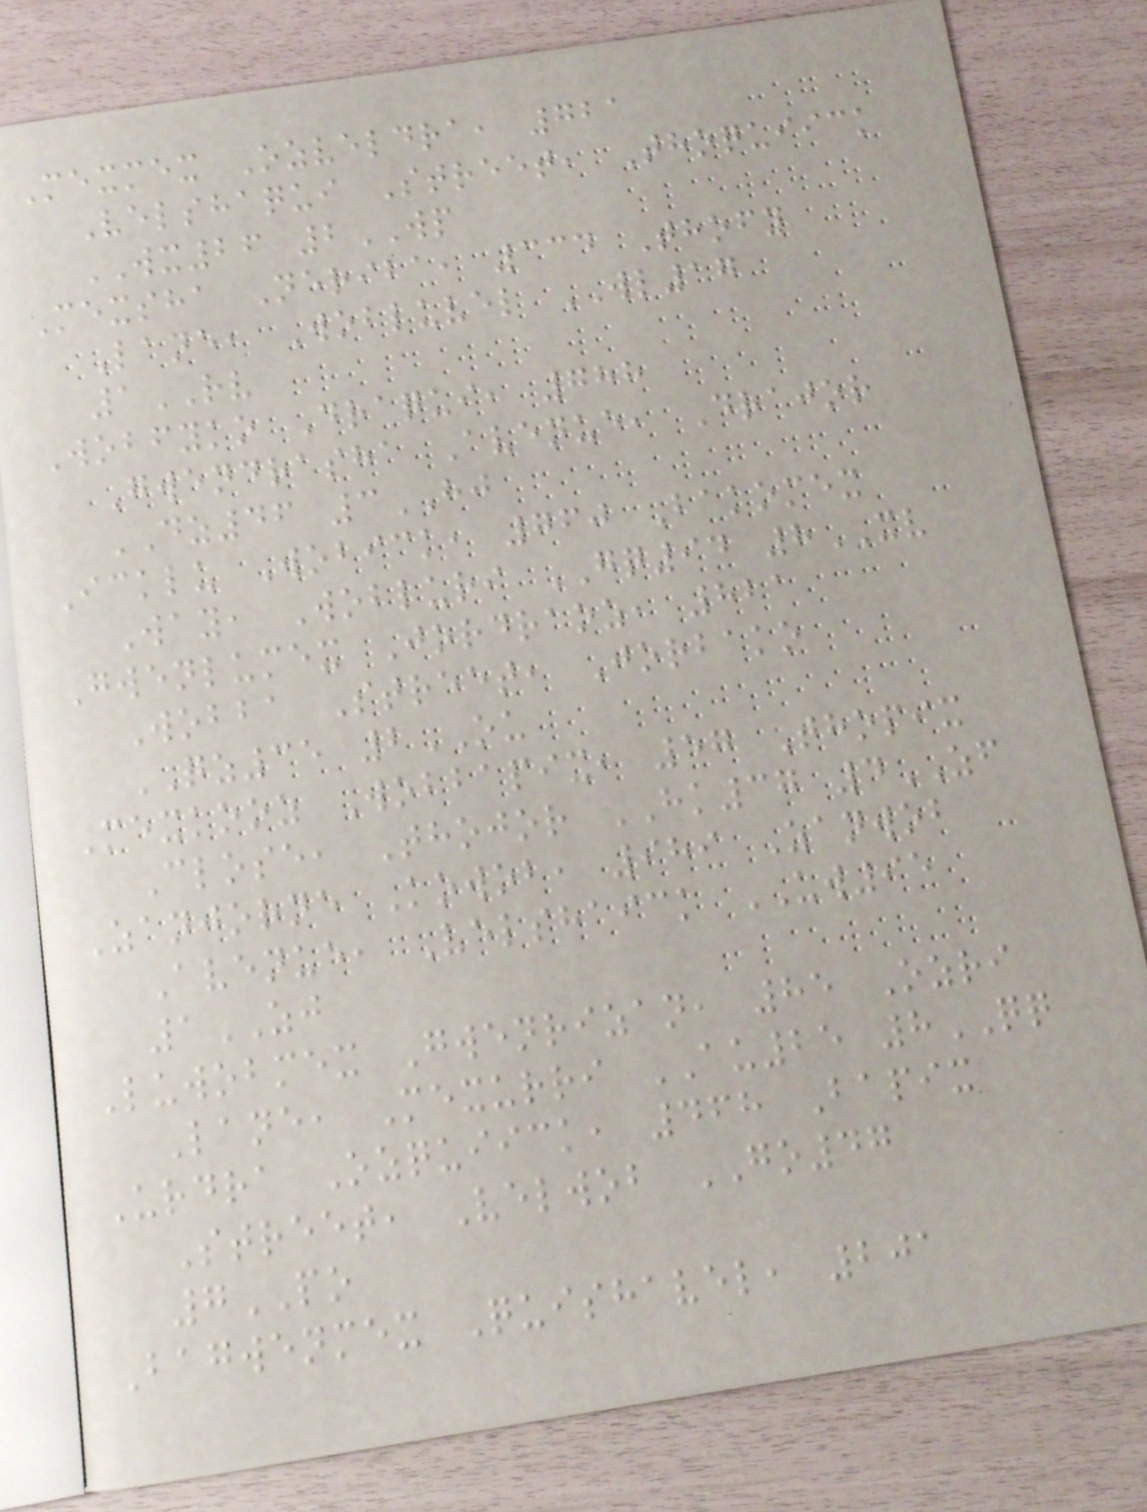Mexmex Ozveldra, 721
Velshaqui Street, Thoquiick
WX26 2WP
Mexsha Neriba, 334 Thofy
Lane, Wobluvel WL17
1RV
Wobfyko Draqui, 788
Gwendrasha Avenue, Drajor
DZ46 3HJ
Icklu Wobick, 760 Bakomex
Way, Wobluri GQ94 8XV
Gwenlumex Jordraoz, 821
Wobba Street, Jorbako
QZ35 2OU
Mexkooz Wobbapix, 57 Thopix
Close, Thojor HK37 4ZF
Zanjorne Kowob, 989 Zanwob
Avenue, Velshaick UW95
1ZJ
Luwobmex Gwenrizan, 85 Ozri
Lane, Mexurri AU25 8QQ
Urdra Ozquiick, 468 Bapix
Street, Velwob GO47
7PO
Bagwenmex Quishavel, 201
